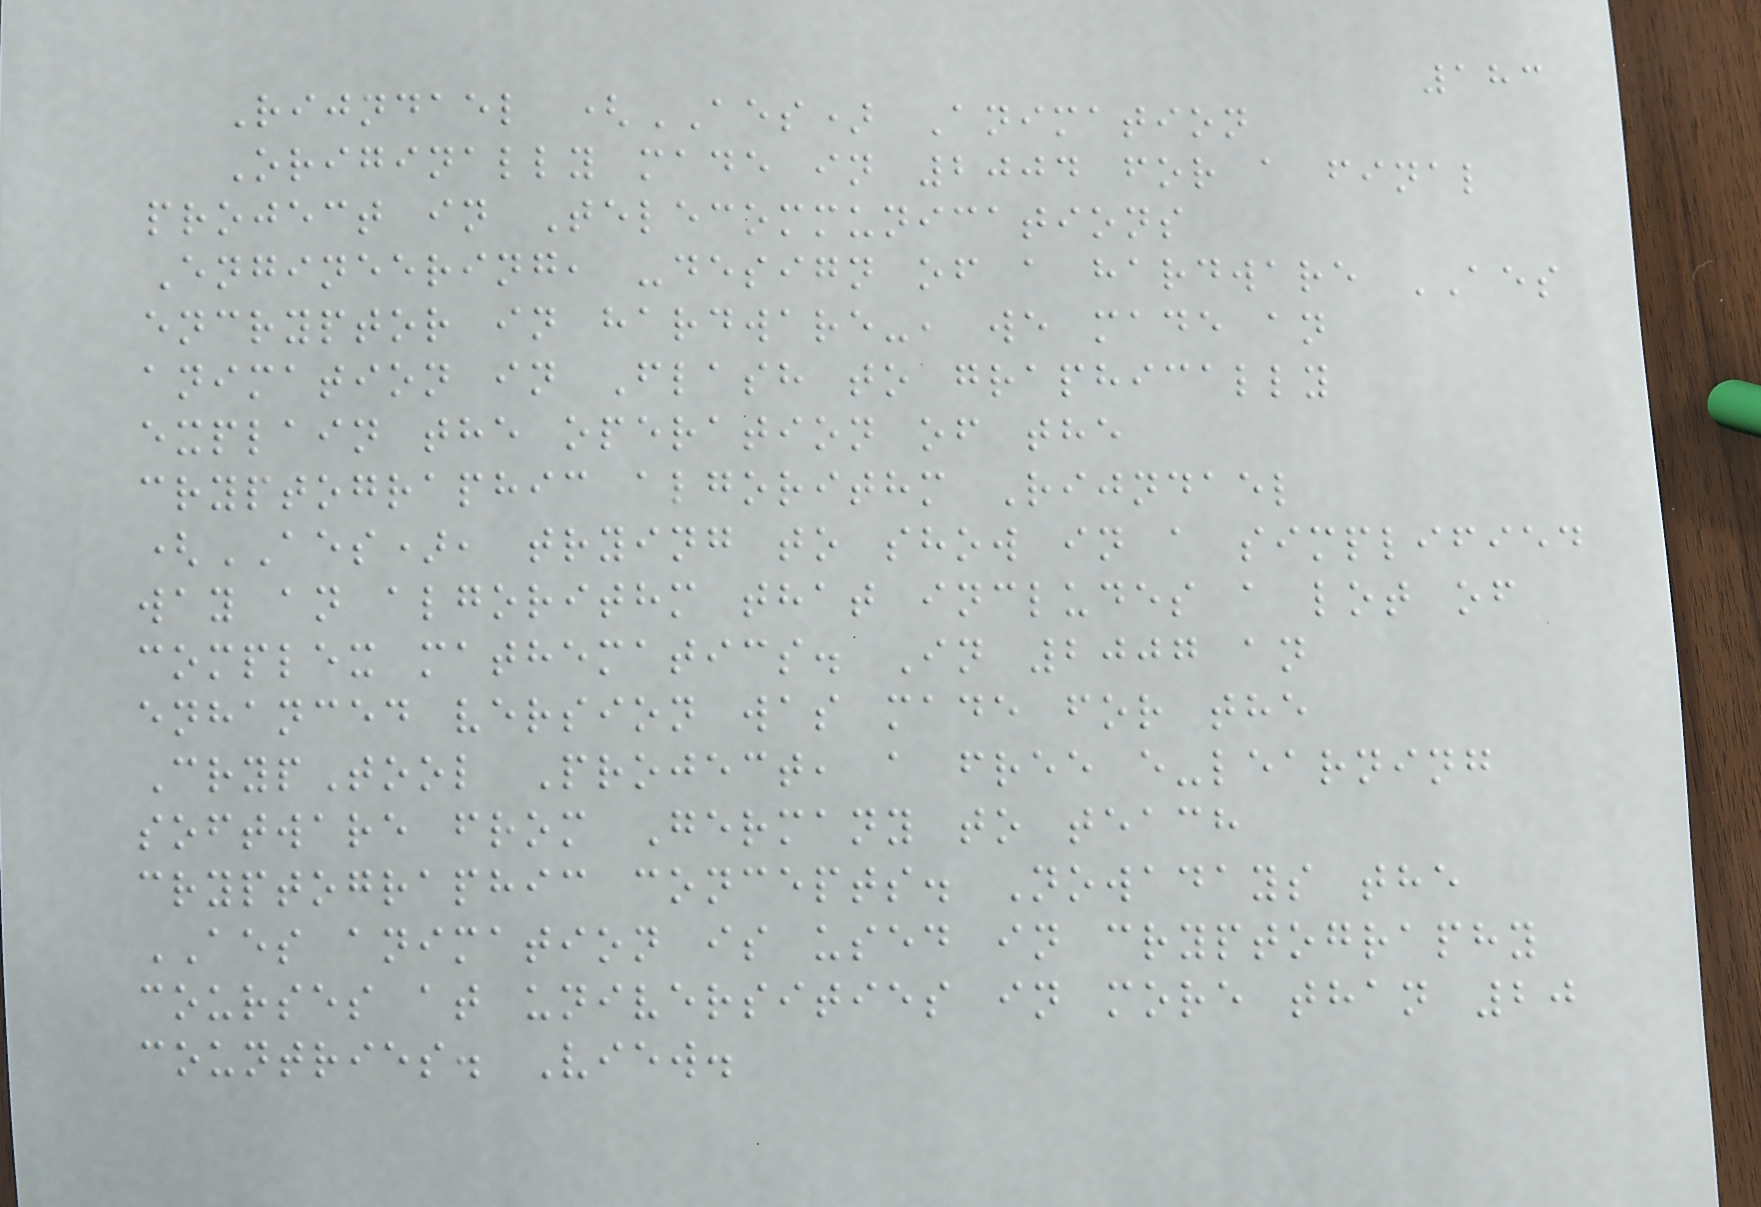183
Rijndael (AES) Animation
Originally made in 2004 for a final
project in Telecommunications
Engineering, -design of a hardware AES
encryptor in hardware-, we made an
animation in Flash to graphically
explain the operation of the
cryptographic algorithm Rijndael
(AES), trying to show in a simplified
way an algorithm that includes a lot of
complex mathematics. In 2007 an
enhanced version was made for the
CrypTool Project, a free e-learning
software from Germany to teach
cryptographic concepts. Nowadays the
AES animation is used in cryptography
courses at universities in more than 20
countries. View.
